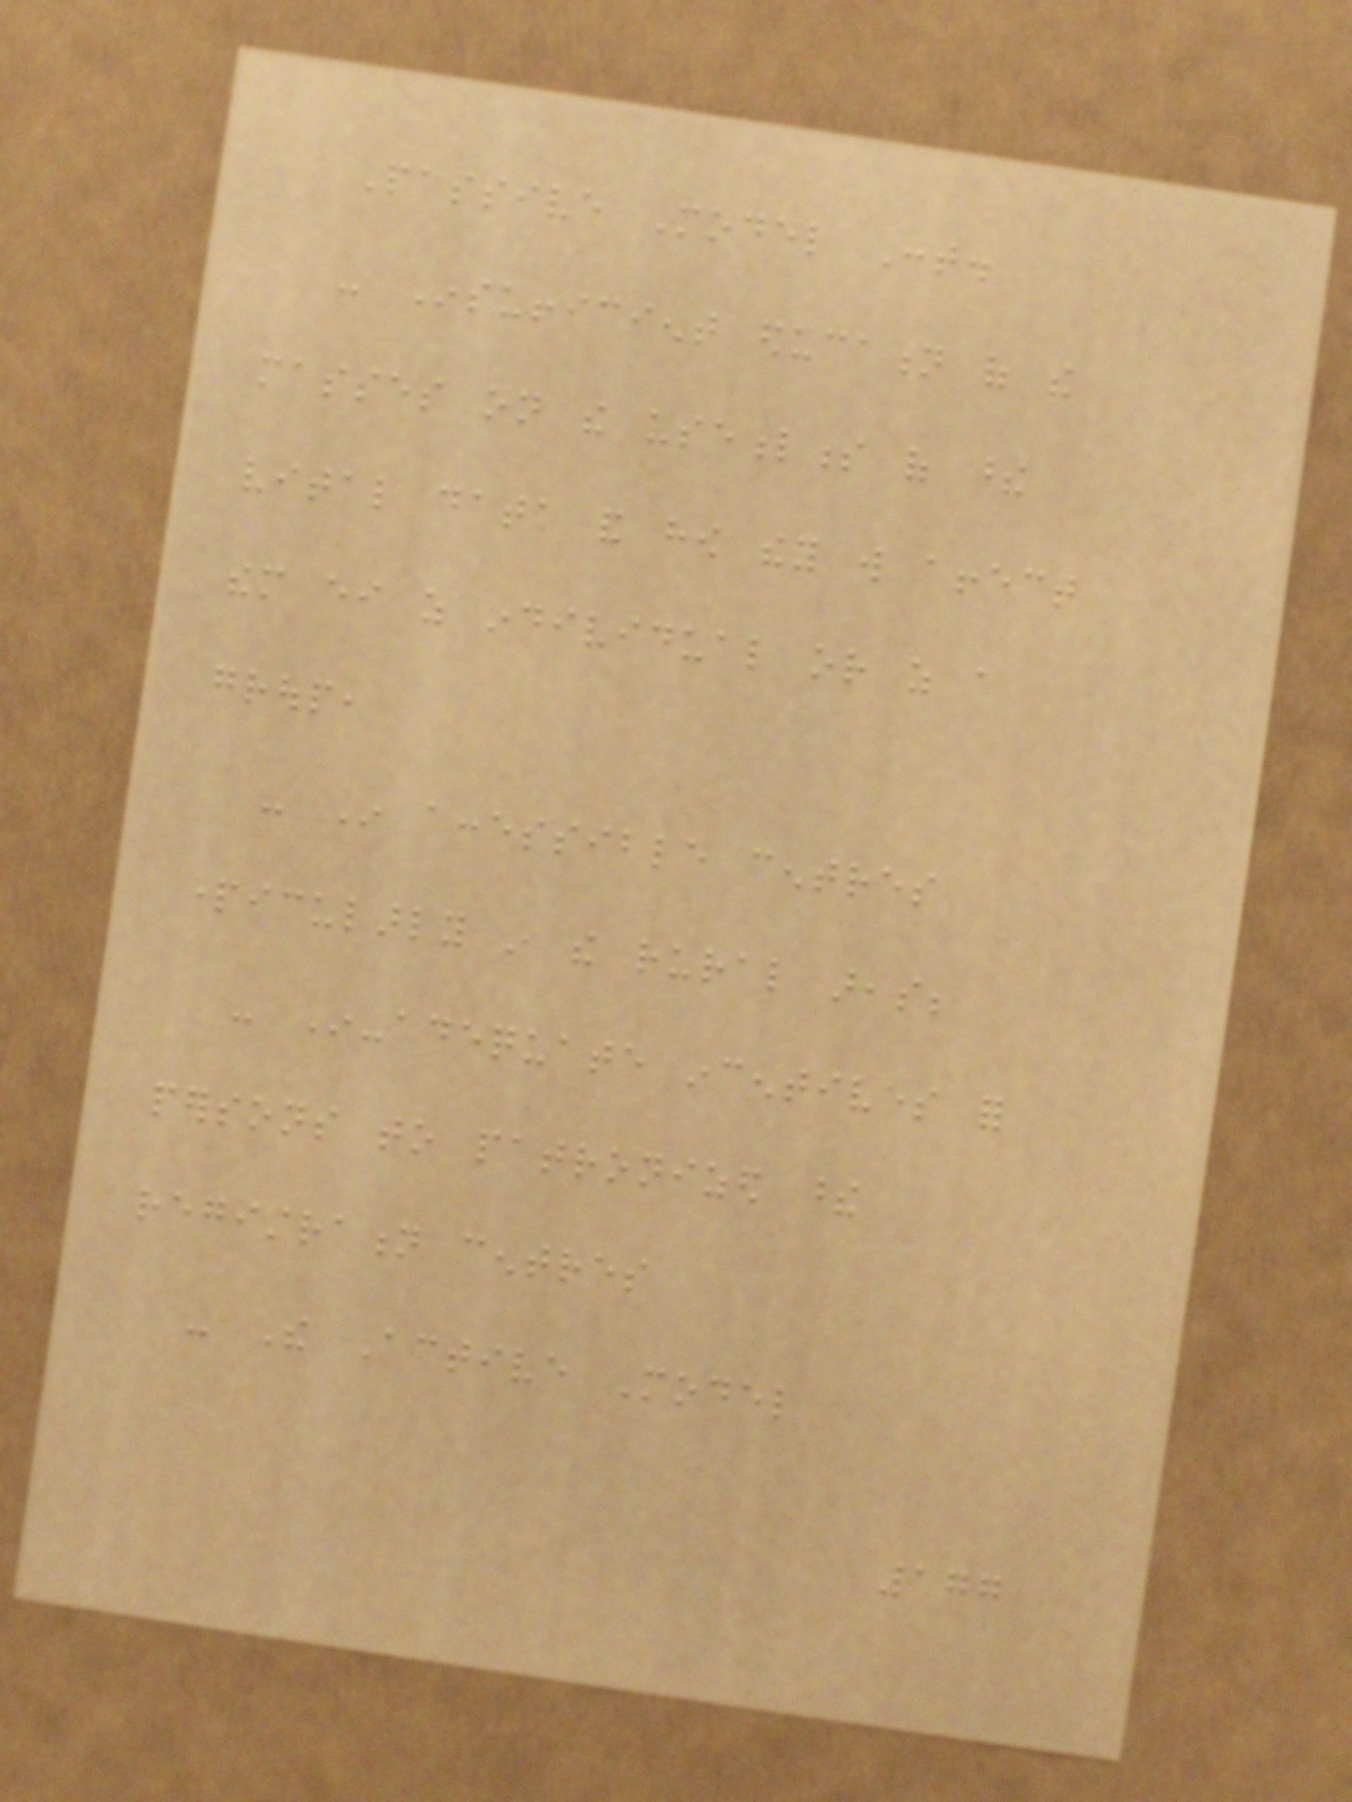Passive Model Cont.
- Insufficient education of the
masses on the usefulness of these
vital data and how they will affect
them either as individual or as a
group,
- In accessible centres
particularly in the rural areas;
- In-adequate incentives for
persons to patronized these
registration centres
- The Active Model
177
